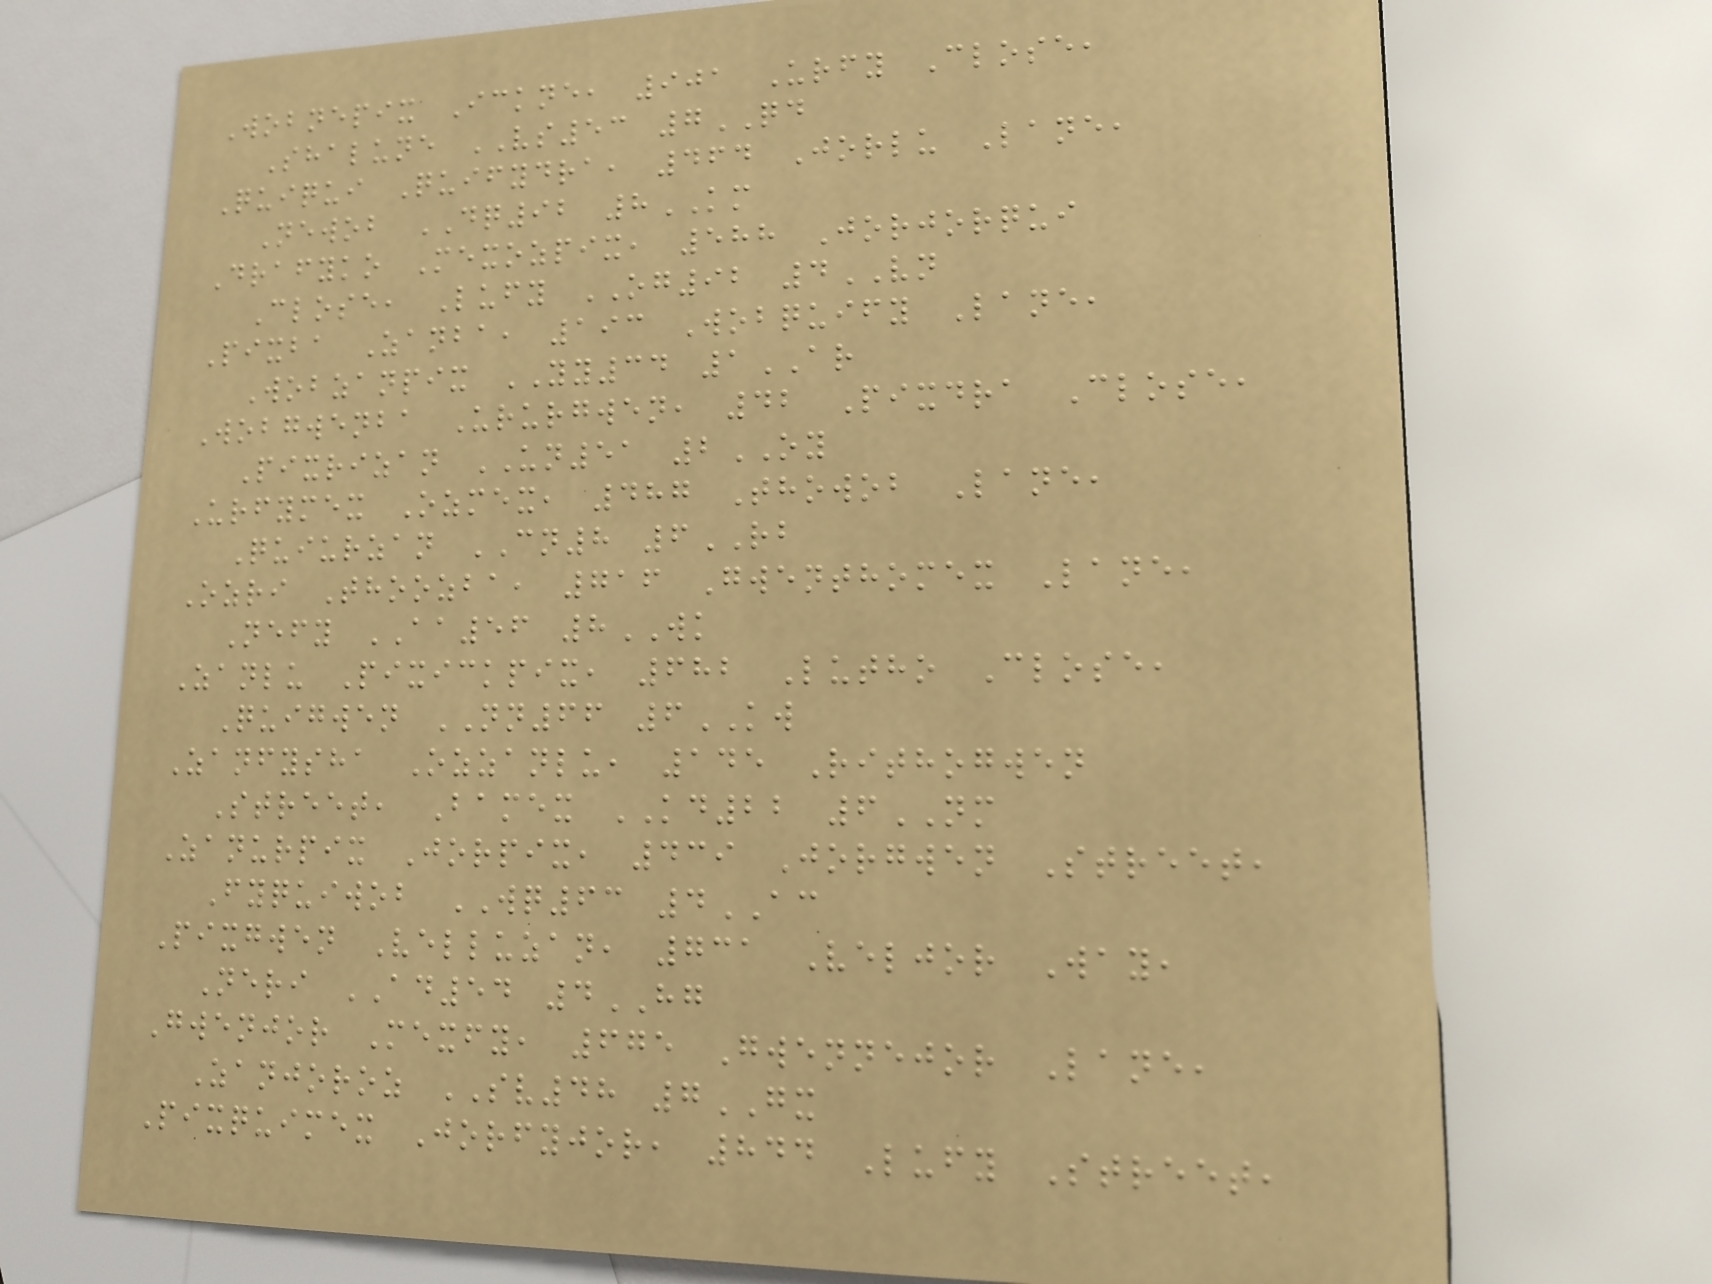Wobnepix Ickne, 901 Urfy Close,
Shalune VS53 7QD
Quiqui Quifydra, 464 Jorlu Lane,
Newob DQ92 8KM
Drafyko Mexozpix, 588 Jorjorqui
Close, Lufy OG92 4VN
Pixba Zanba, 193 Wobquify Lane,
Wobzanpix YY34 1AR
Wobgwenba Ururgwen, 42 Pixdra Close,
Pixrizan UN51 2OY
Urfymex Ozmex, 487 Thowob Lane,
Quiurzan CN8 6RB
Ozri Thoozba, 716 Gwenthomex Lane,
Nefy AA56 8WK
Zanlu Pixickpix, 682 Lutho Close,
Quigwen NN66 6KW
Zanfysha Ozzanlu, 145 Rithogwen
Street, Bamex KD22 6NM
Zanurpix Jorpix, 439 Jorgwen Street,
Fyquiwob WQ63 4AC
Pixgwen Velluzan, 731 Veljor Way,
Neri AD54 4HG
Gwenjor Mexfy, 675 Gwennejor Lane,
Zanjoroz SV48 7GX
Pixquimex Jorfyjor, 844 Lufy Street,
